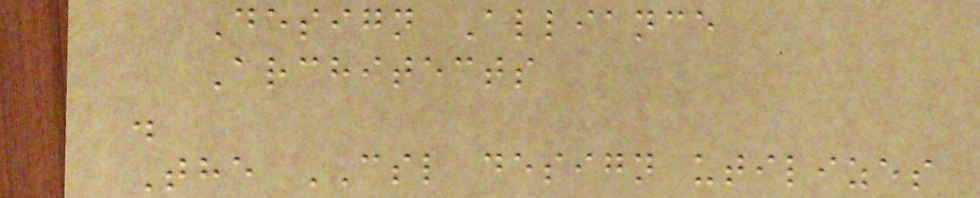Design Alliance
Architects
.
The CSL design utilizes
